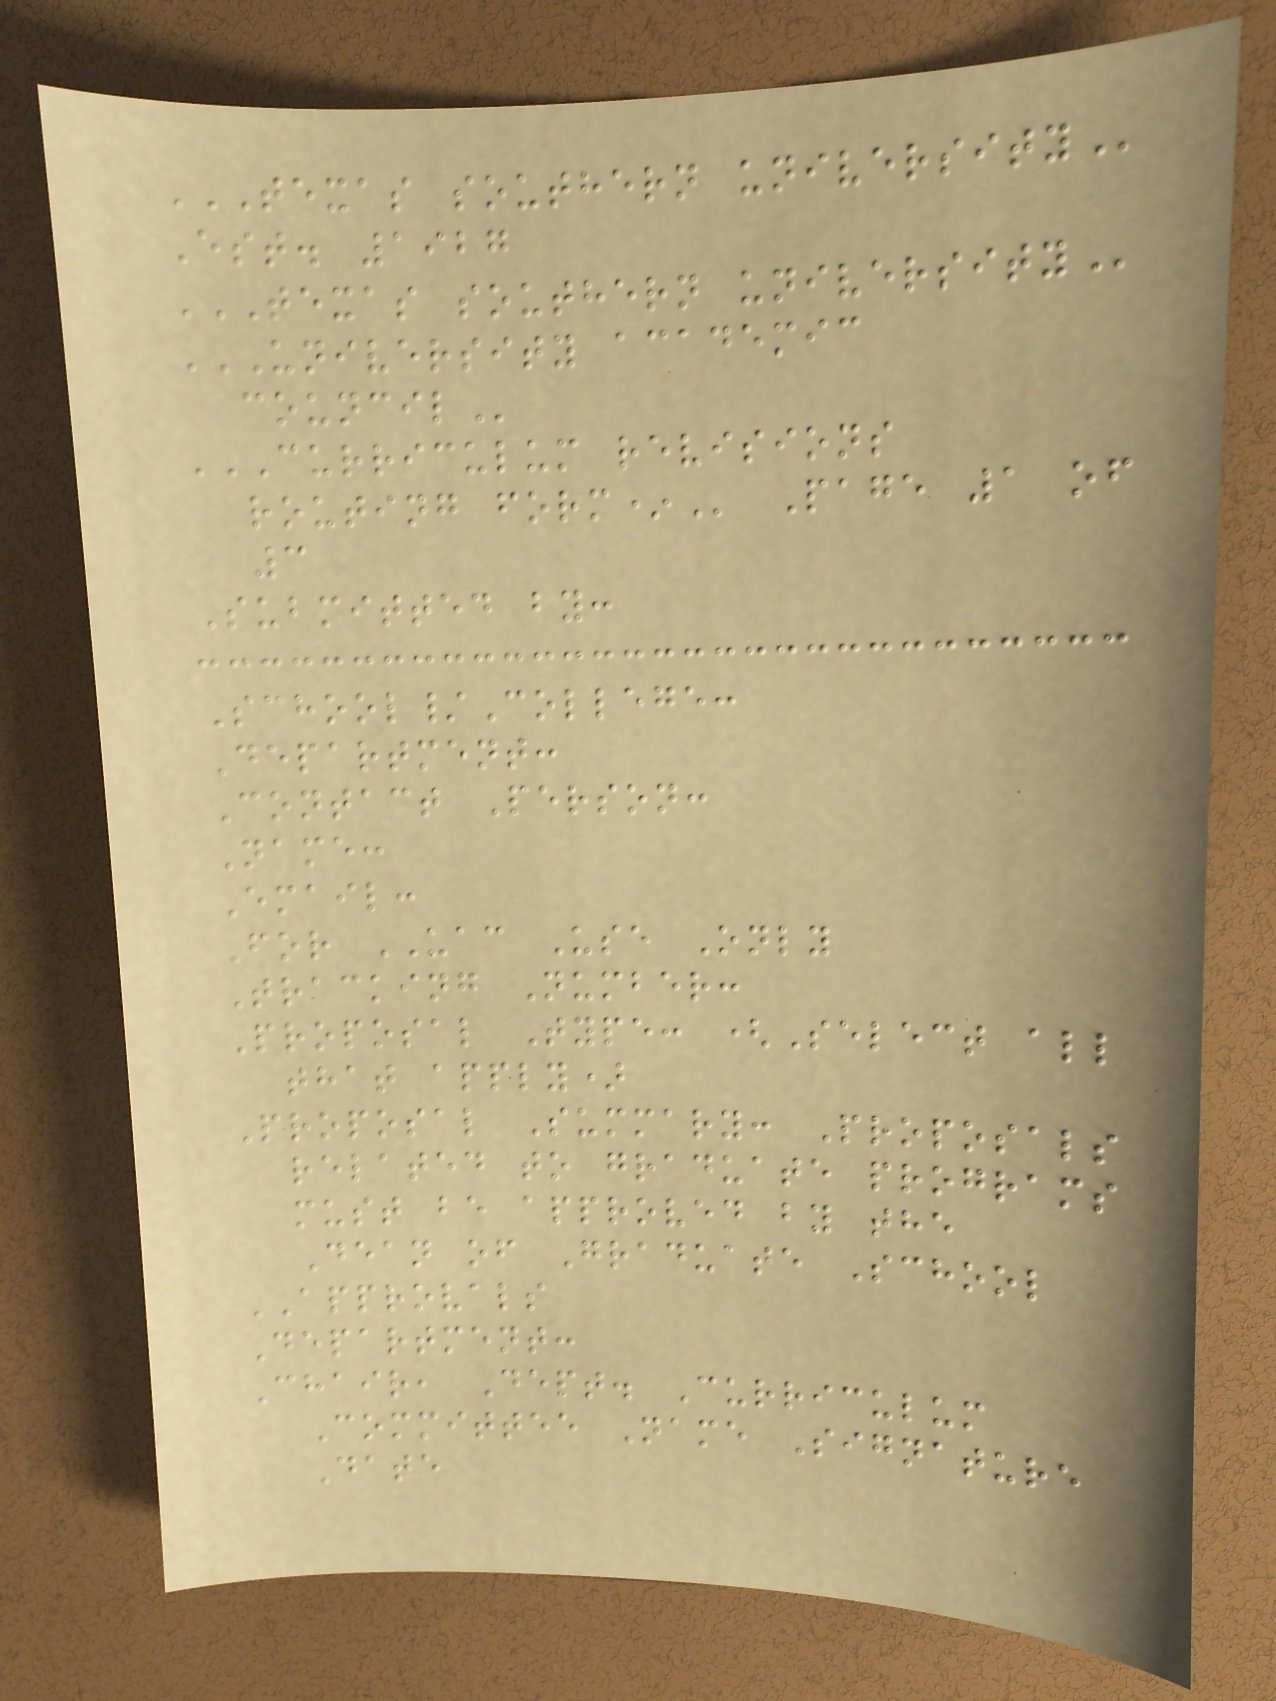TEXAS SOUTHERN UNIVERSITY
Est. 1927
TEXAS SOUTHERN UNIVERSITY
UNIVERSITY ACADEMIC
COUNCIL
CURRICULUM REVISIONS
ROUTING FORM* Page 1 of
3
Submitted by:
School/College:
Department:
Contact Person:
Name:
Email:
For UAC Use Only
Tracking Number:
Proposal Type: (Select all
that apply)
Proposal Summary: Proposals
related to graduate programs
must be approved by the
Dean of Graduate School
APPROVALS
Department:
Chair, Dept. Curriculum
Committee Name Signature
Date
